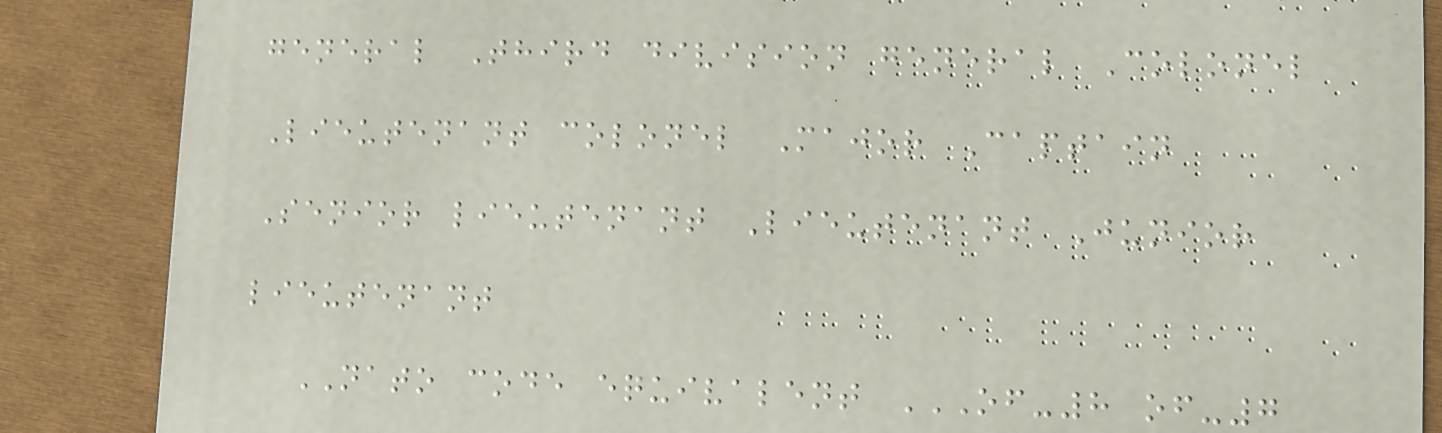general Third division general Colonel
Lieutenant colonel Major Captain
Senior lieutenant Lieutenant Junior
lieutenant
NATO code equivalent OF-8 OF-7
